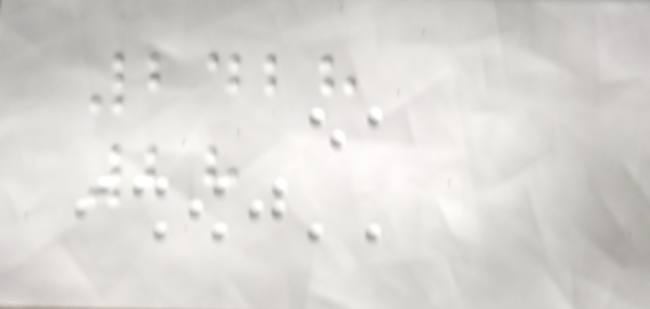2428
28
